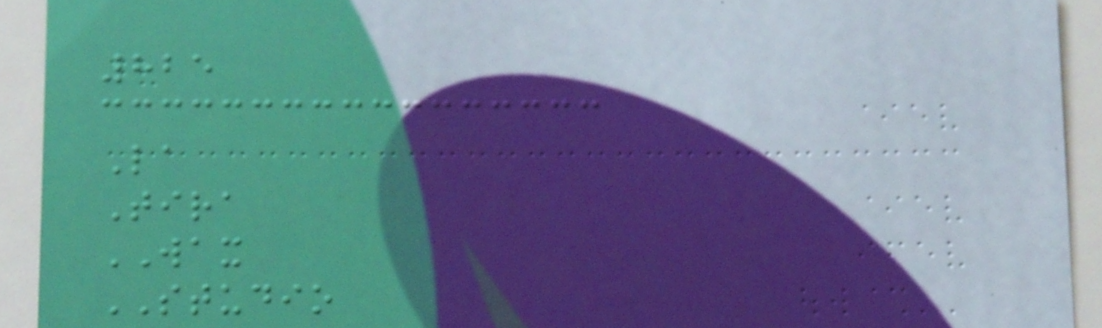825
La
Tira
WAX
STUDIO
